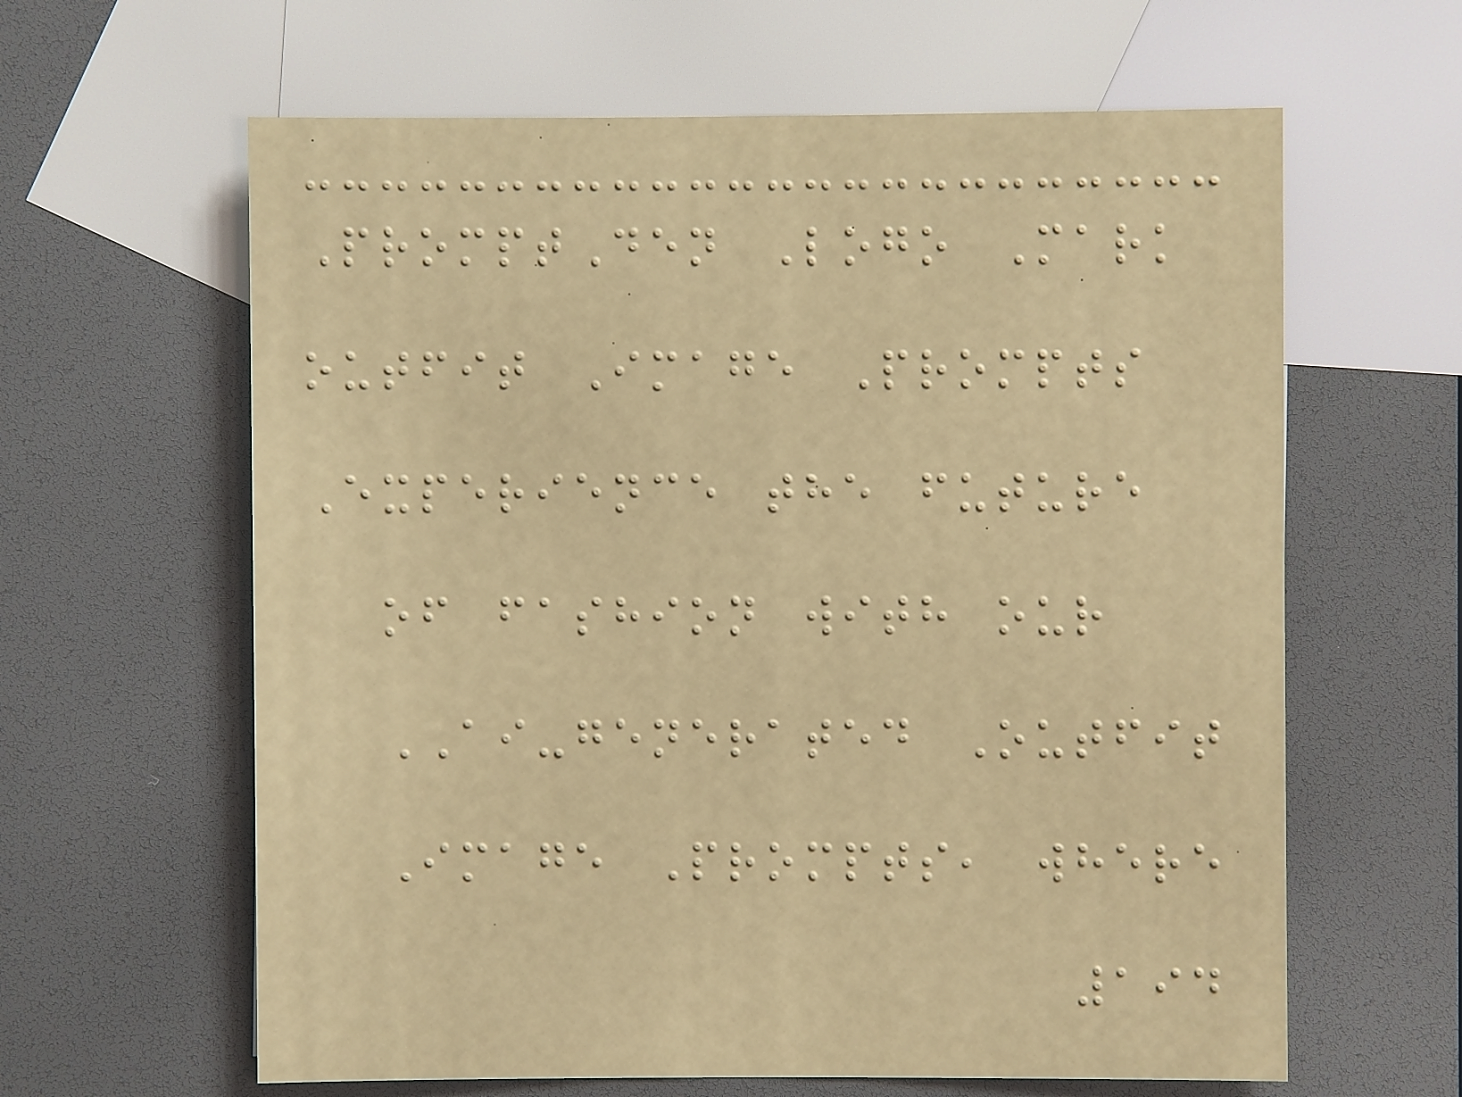PromptDen Logo Mark
outfit Image Prompts
Experience the future
of fashion with our
AI-generated Outfit
Image Prompts, where
194
